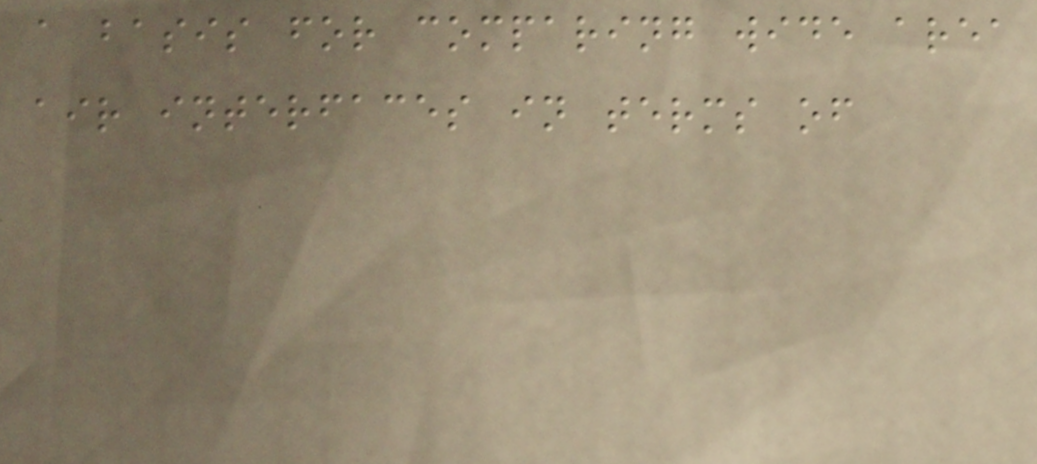a basis for comparing wide area
air interfaces in terms of
